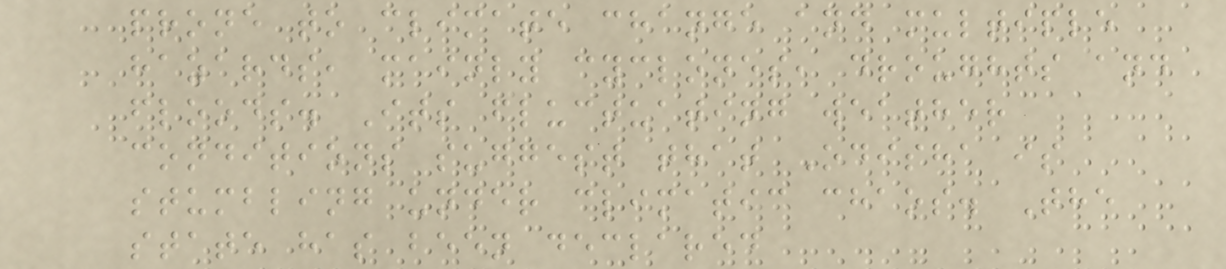prone to climate change and multiple
hazards, mainly cyclones, droughts and
floods. Its fluctuating weather
conditions suggest that Odisha is
stumbling under climatic chaos. The
state has been declared
